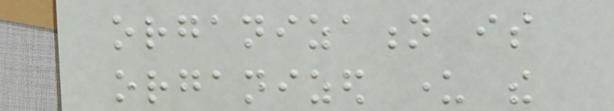organization is
organized under the
